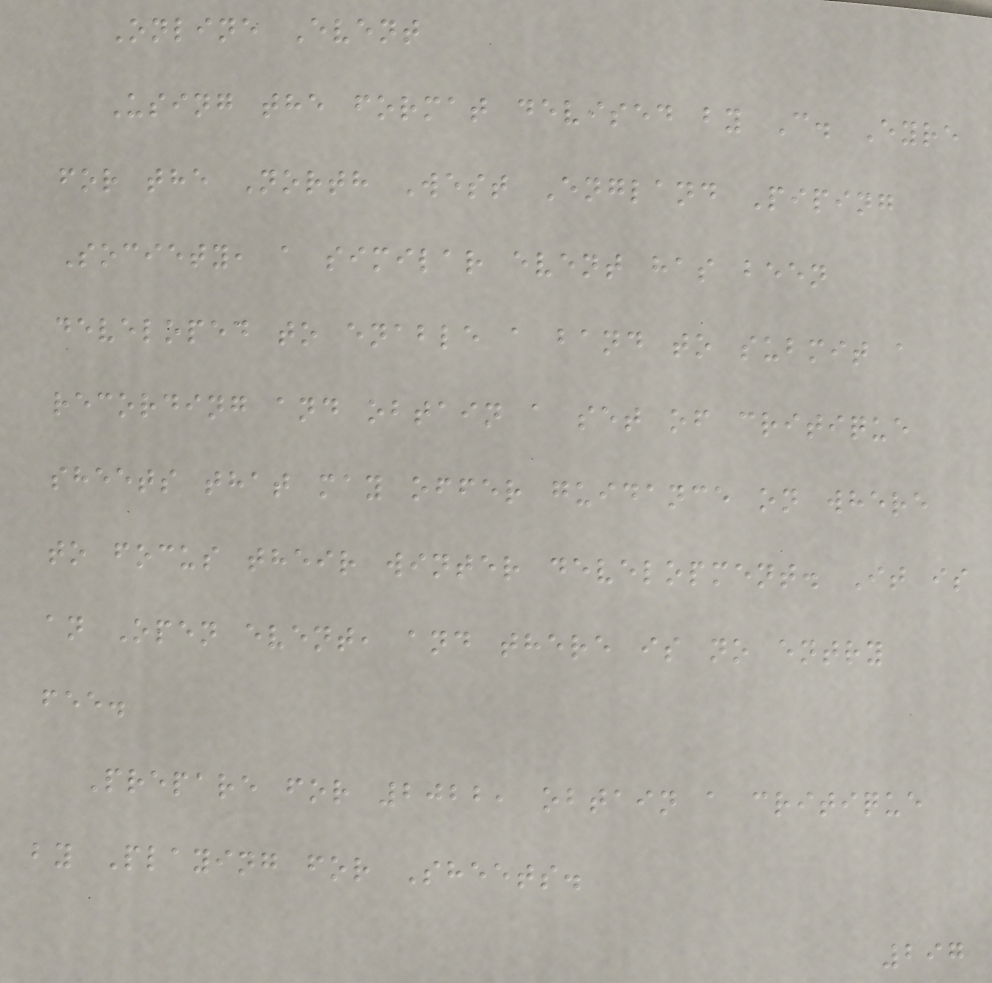Online Event
Using the format devised by C. Eyre
for the North West England Piping
Society, a similar event has been
developed to enable a band to submit a
recording and obtain a set of critique
sheets that may offer guidance on where
to focus their winter development. It is
an Open event, and there is no entry
fee.
Prepare for 2022, obtain a critique
by Playing for Sheets.
297
